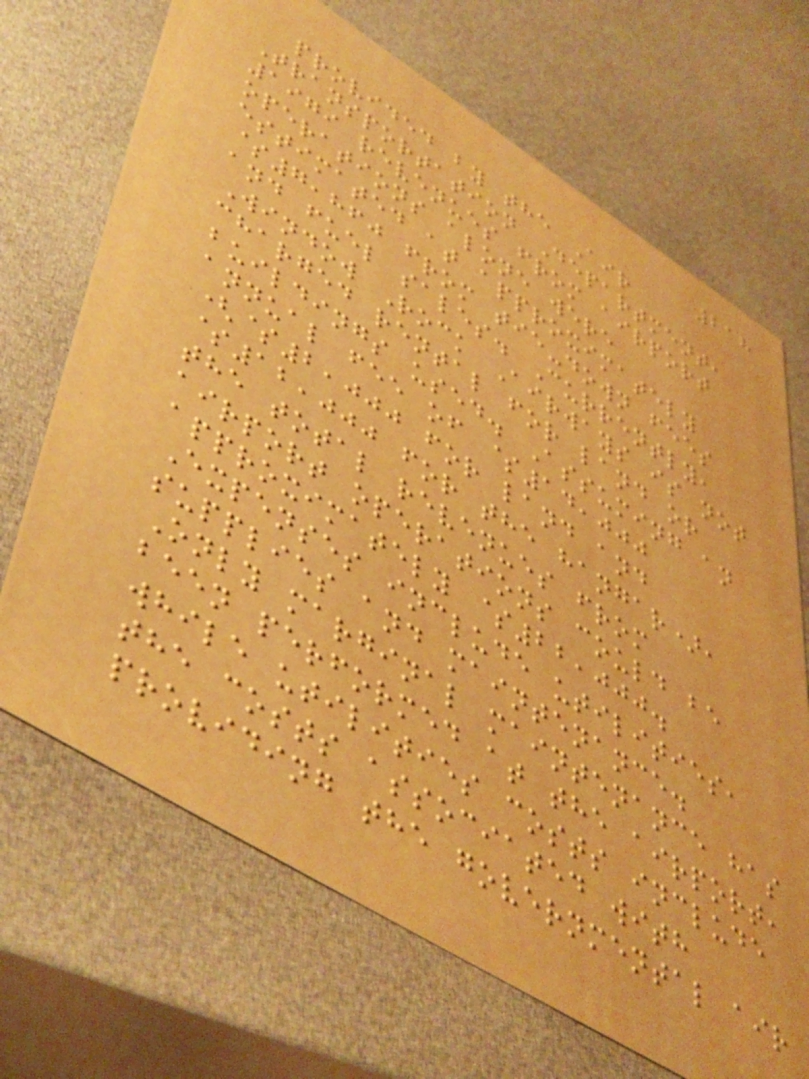218
provided by the Air
Transportation Department,
1979 revenues from airport
operations alone were
estimated at approximately
$7,860 from tie-down fees
and fuel sales. Currently,
Window Rock Airways is not
charged rental for land or
buildings used. Assuming an
annual fee of $14,000
($2,000 for land and
$12,000 for the hangar),
the total revenues from
airport operations could be
approximately $22,000.
Expenses include utilities,
supplies and maintenance.
Only marginal maintenance has
been performed at the airport,
while utilities costs include
the costs associated with
providing the governmental air
